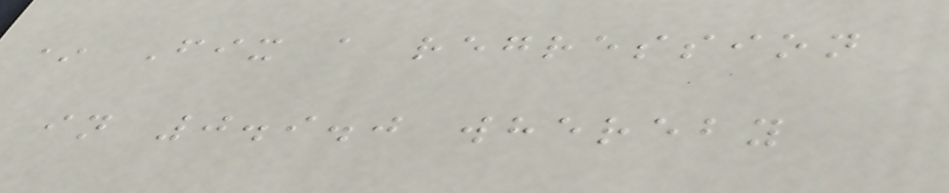* Fix a regression
in 0.9.0 whereby
